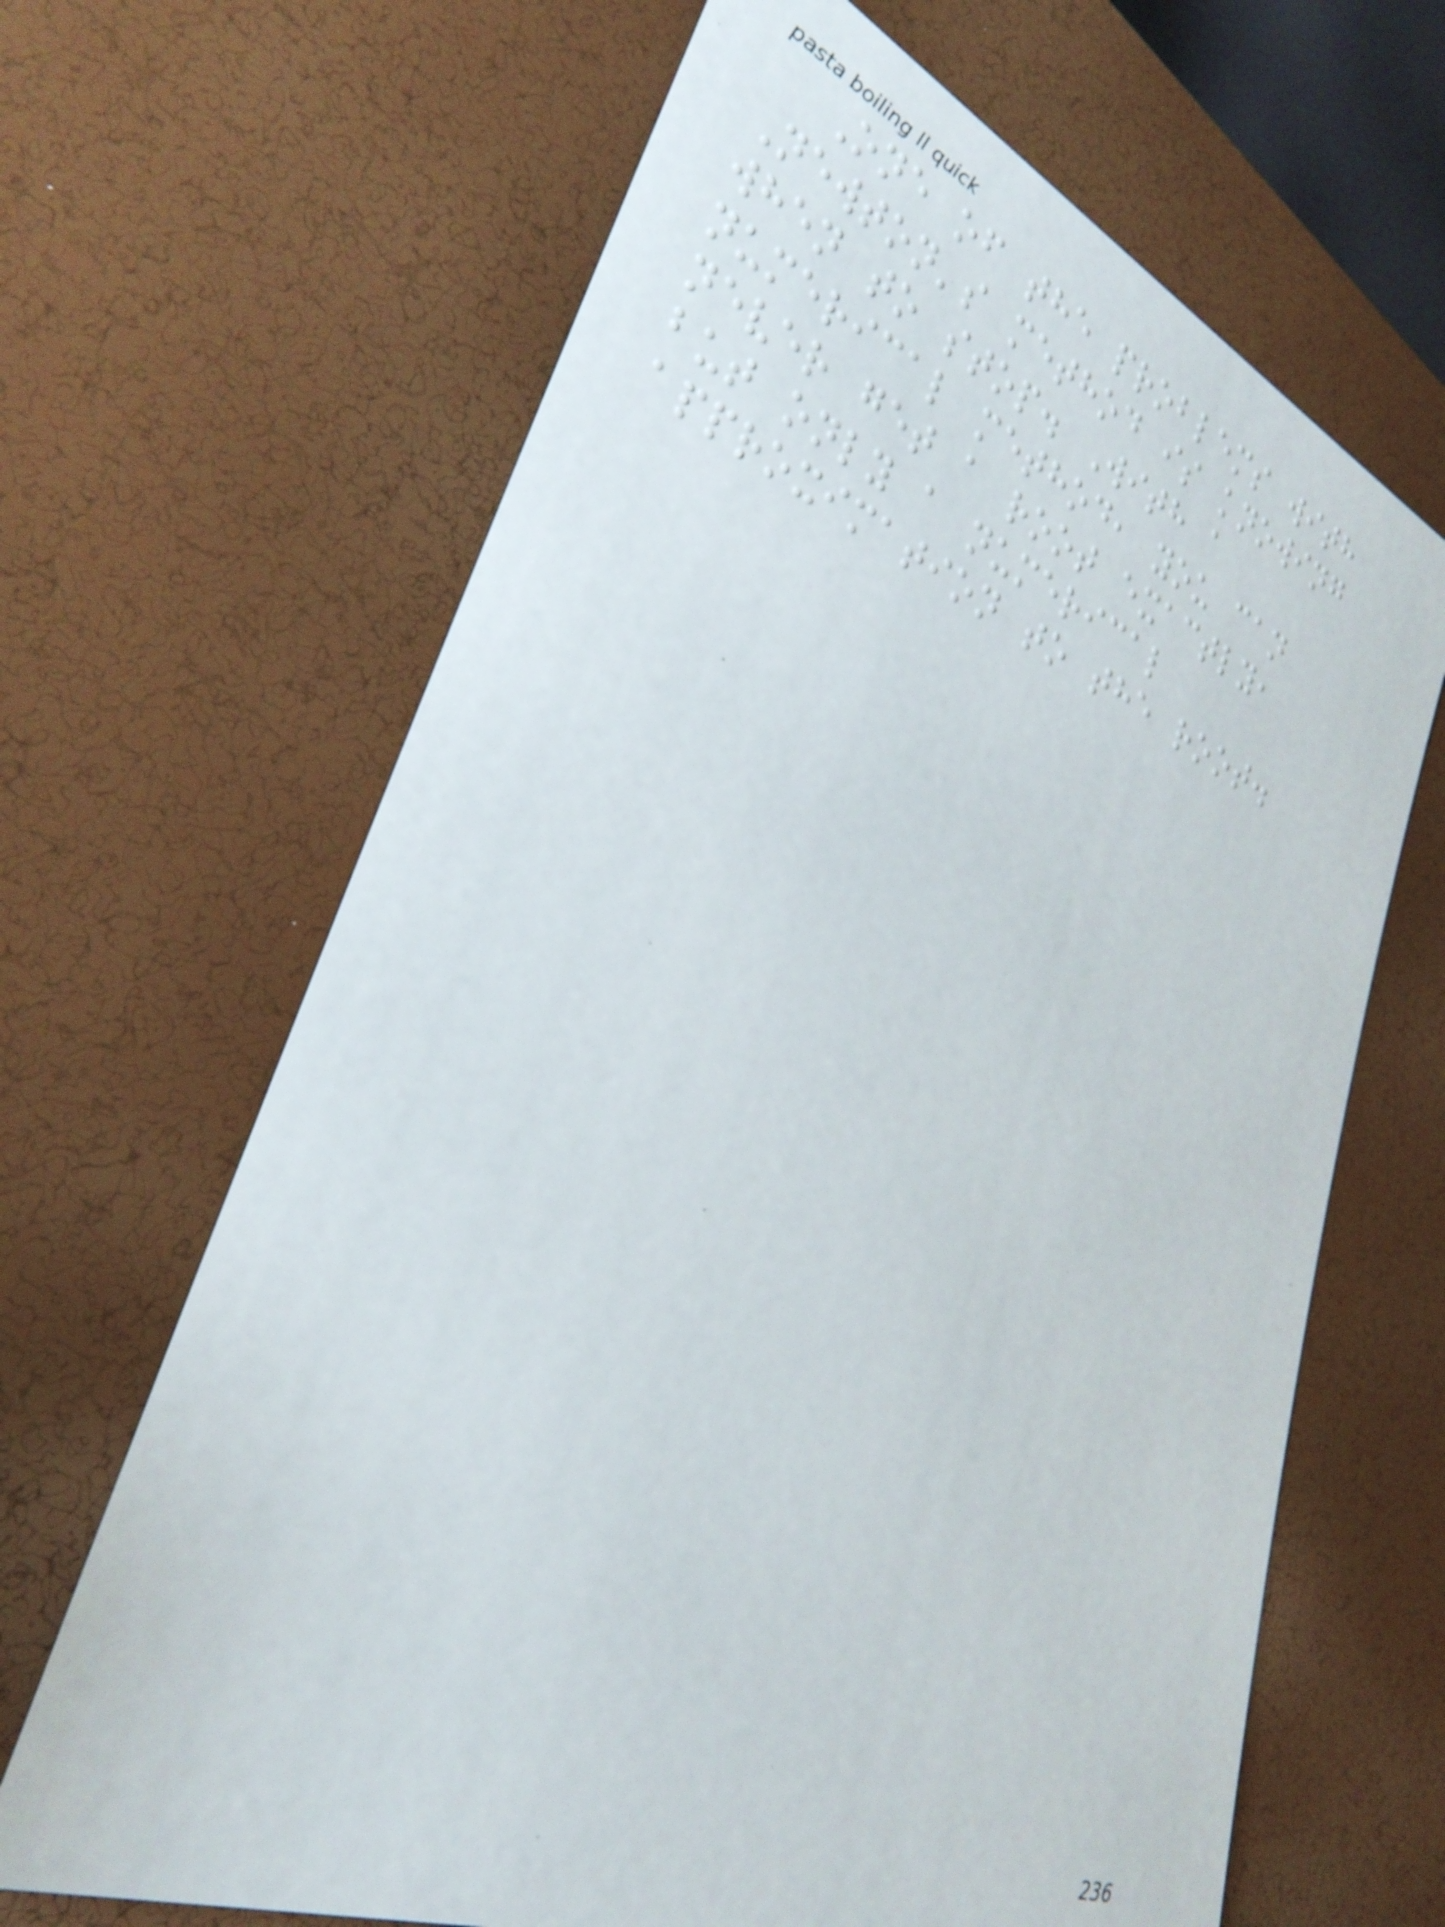One of the problems with
Newton's method is knowing
when to stop. With a
numerical method, you can
never get a root exactly,
but only a numerical
approximation to the root.
